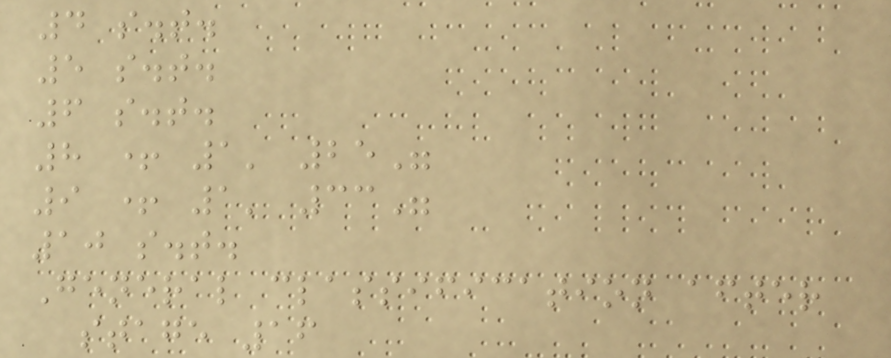4 s.t.
5 s.t.
6 s.t.
8 + 1' 25"
9 + 1' 33"
10 s.t.
General classification after
stage 16
